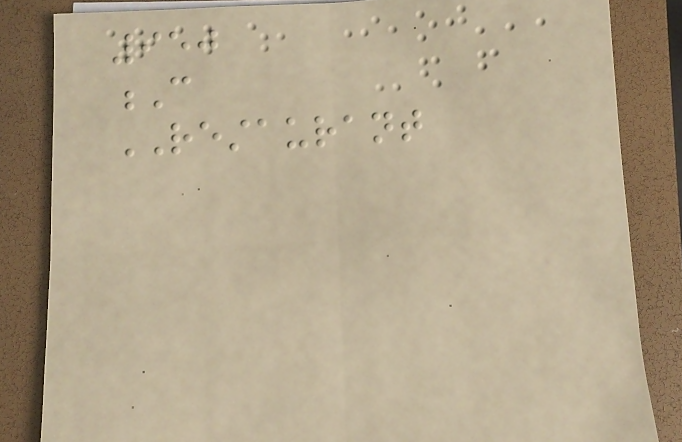950
C
RESTAURANT
